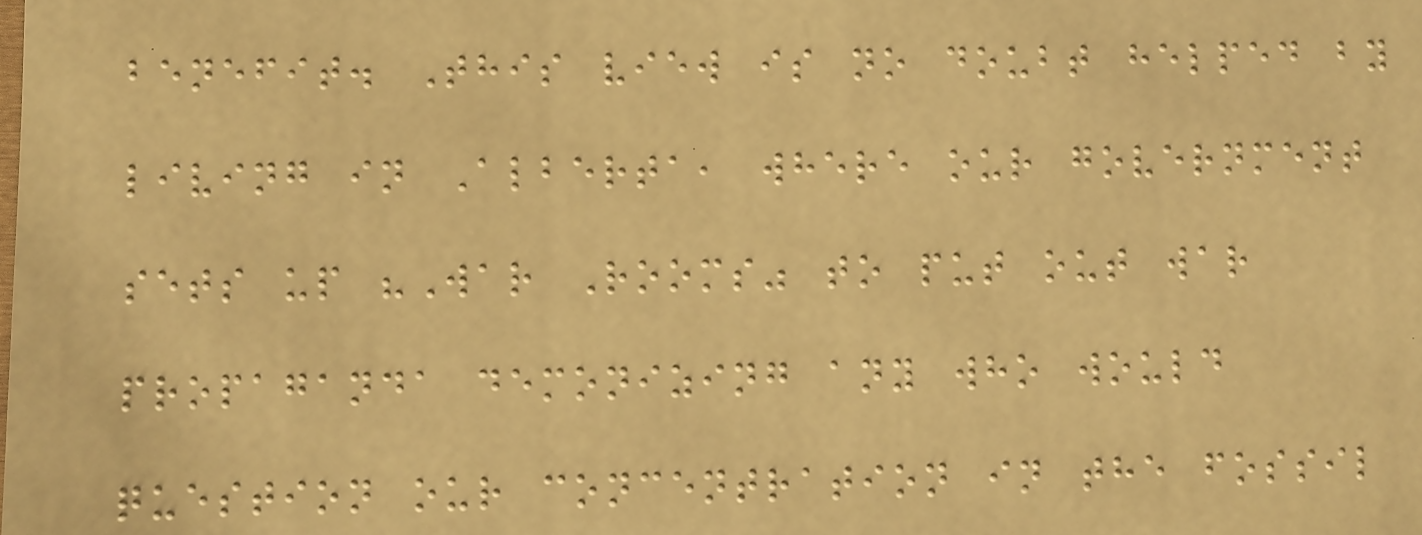benefit. This view is no doubt helped by
living in Alberta, where our government
sets up "War Rooms" to put out war
propaganda demonizing any who would
question our concentration in the fossil
